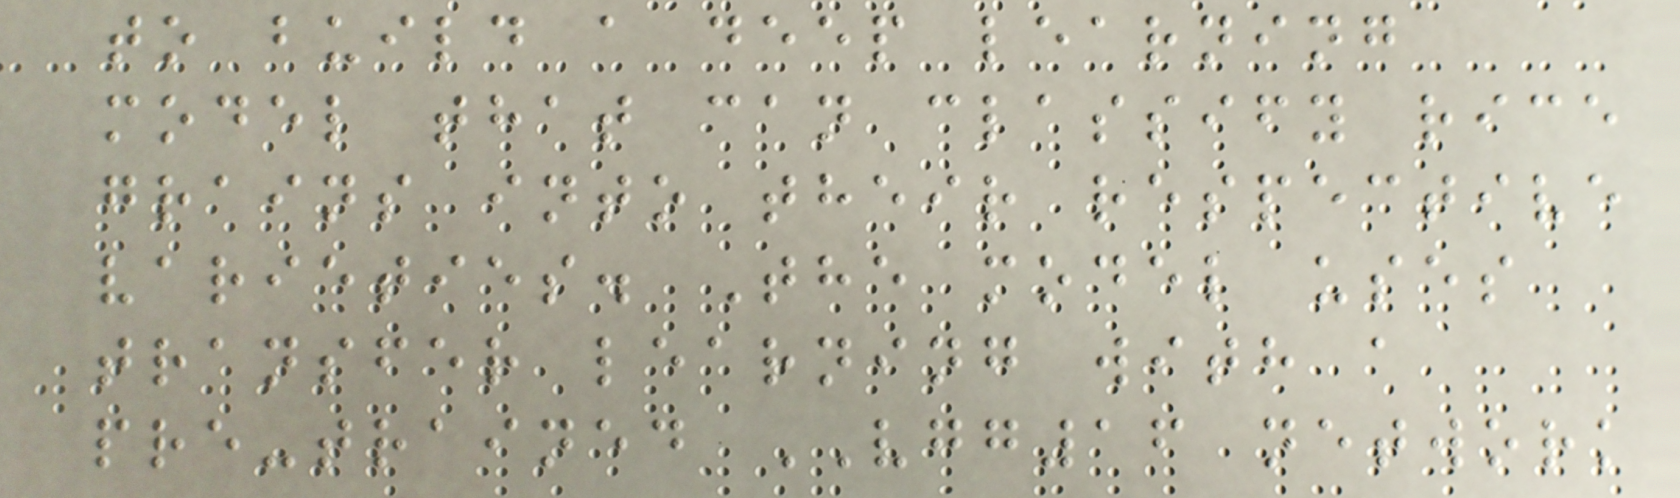to build a deep learning
model that can classify rice
grains into their respective
varieties. The model uses
transfer learning with a
pre-trained VGG16 network
